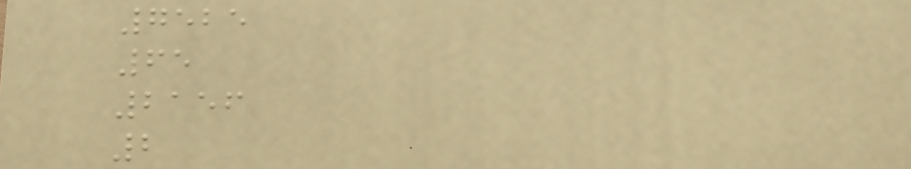7525
65
2156
2
